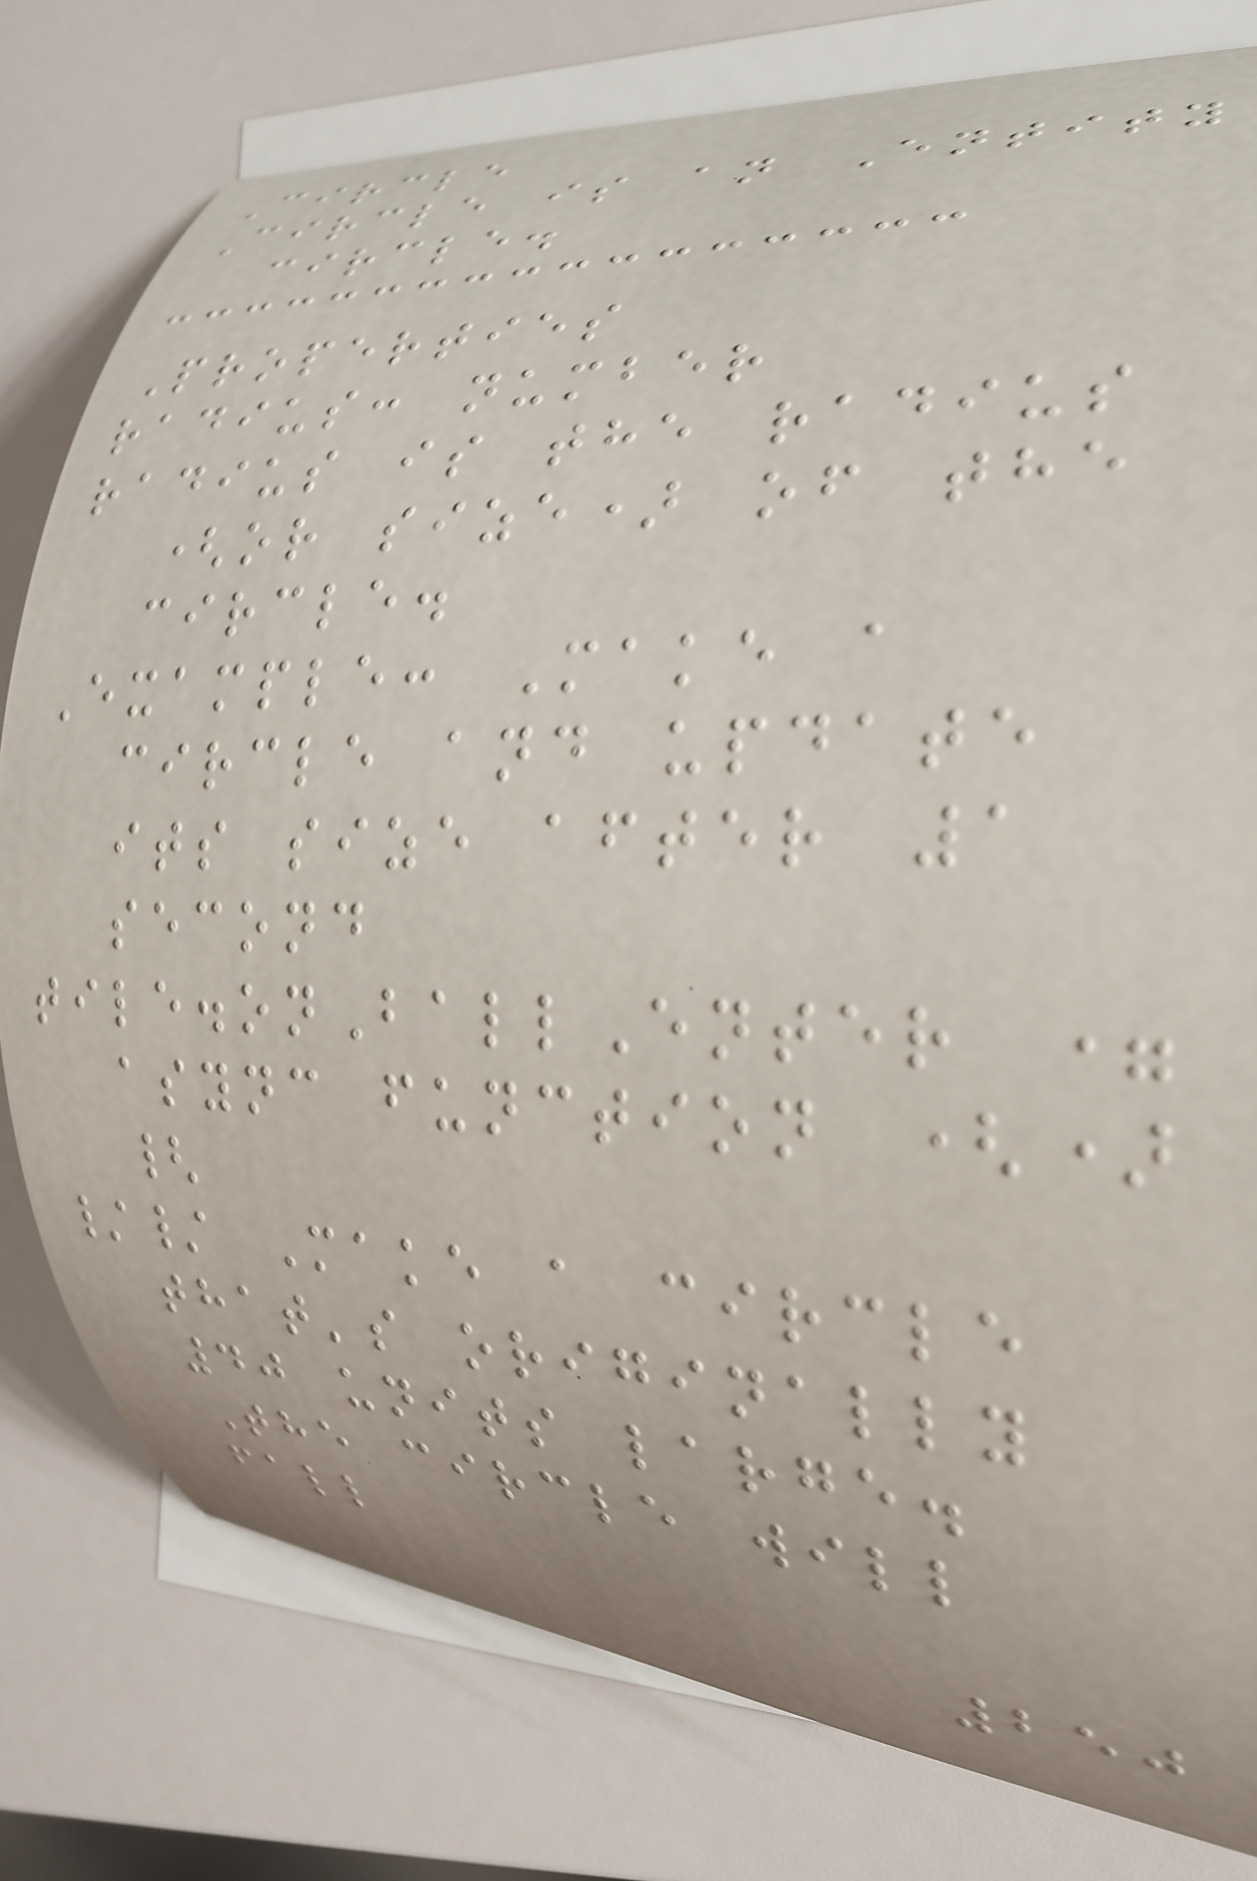Circle
Circle is an Entity
circle.
Properties
radius: number
radius is the radius
(or size) of the
circle.
Example: Make a
circle and update
its size after 1
second
tile.onBallEnter =
async function ()
{
// Make a circle
that's originally
40 units large.
The circle will
fall
250
